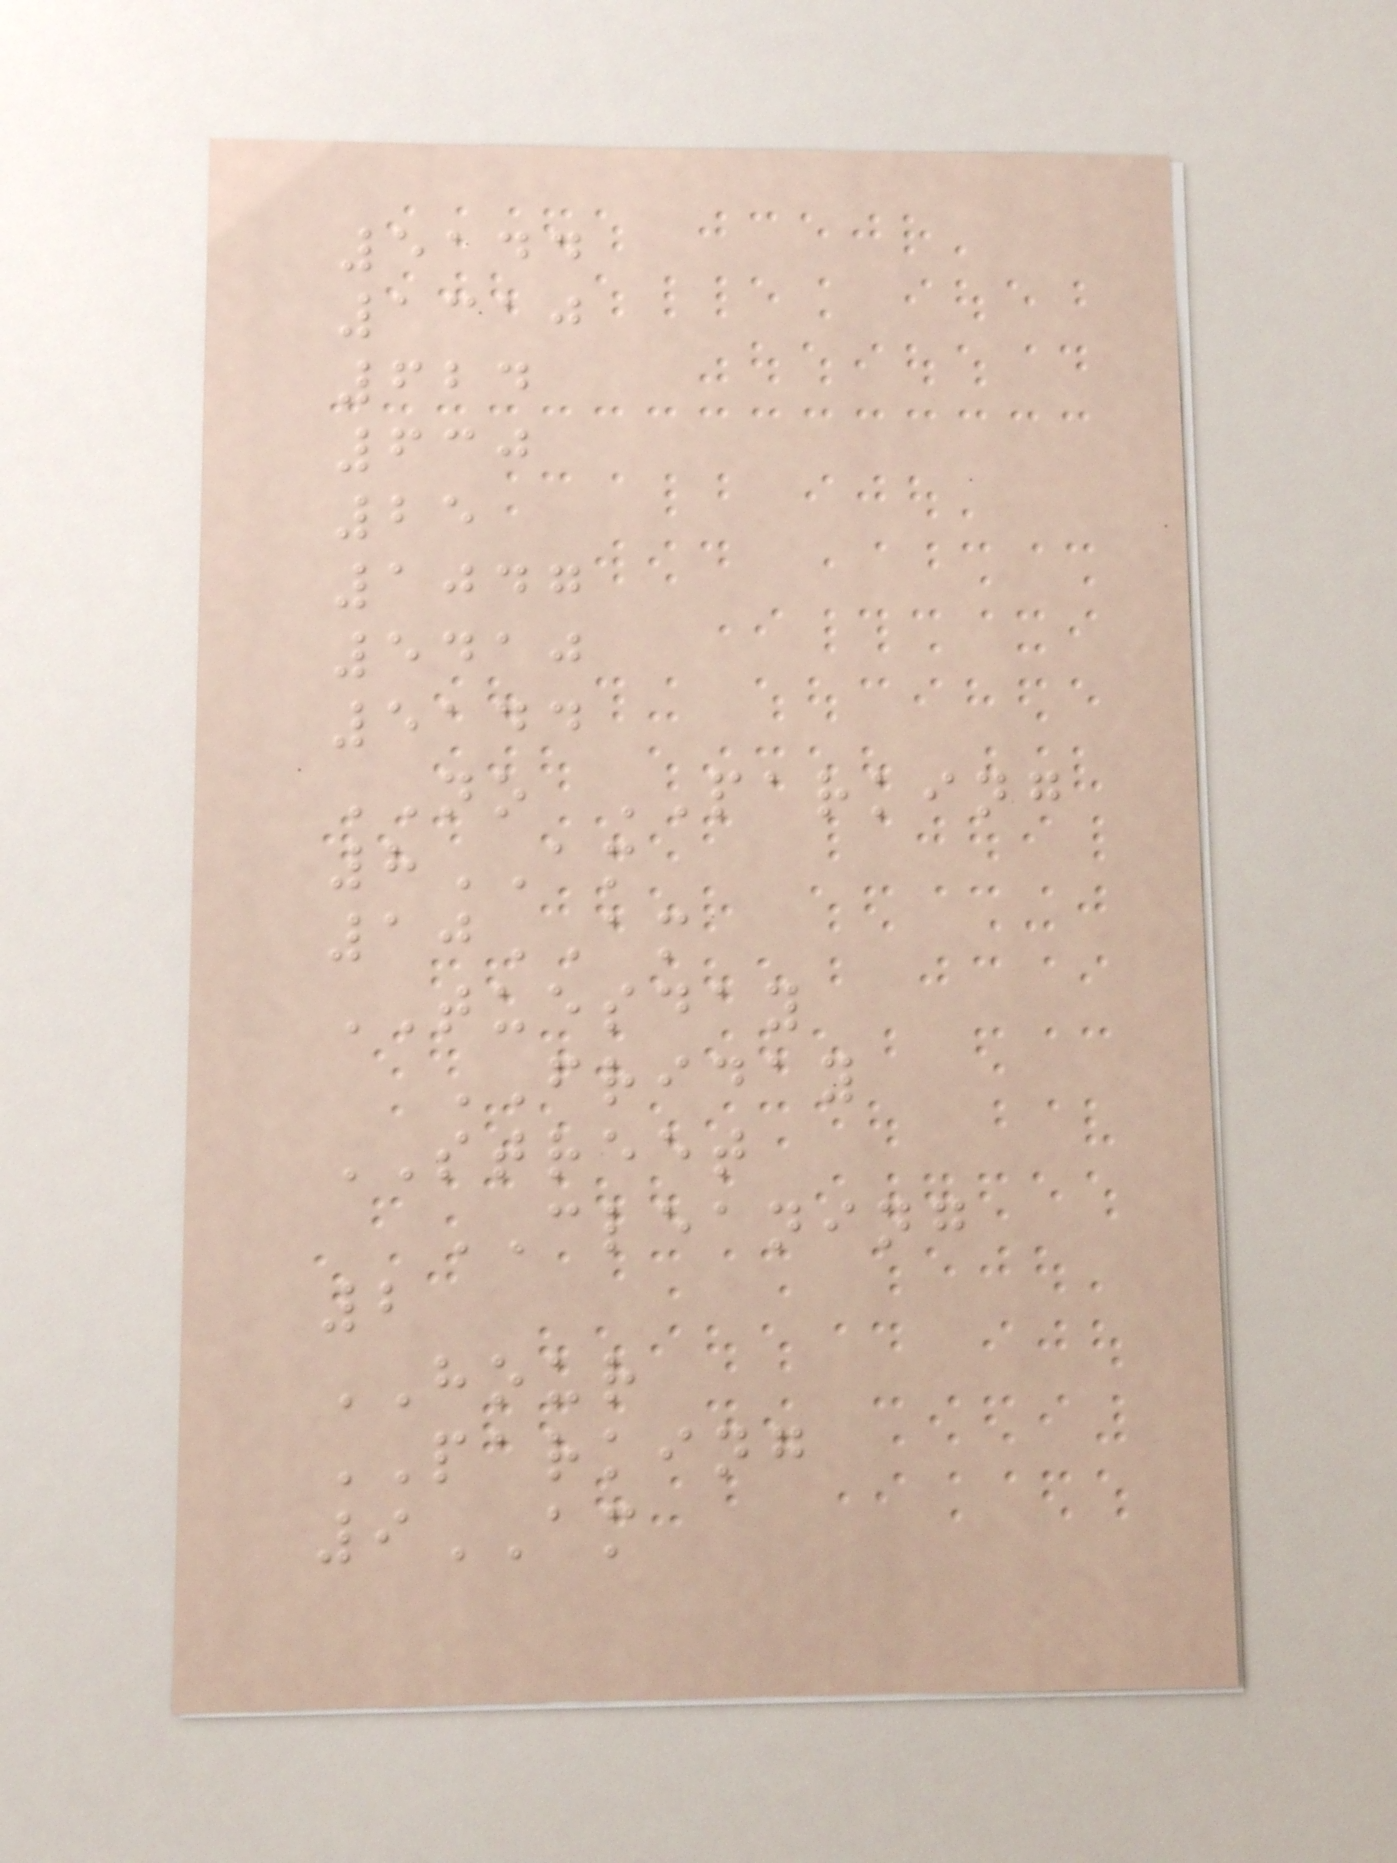5144
1310
624
630
25
1047
5410
5144
NO PARKING
8AM
10AM
TUESDAY
FRIDAY
STREET
CLEANING
2
HOUR
PARKING
9AM
